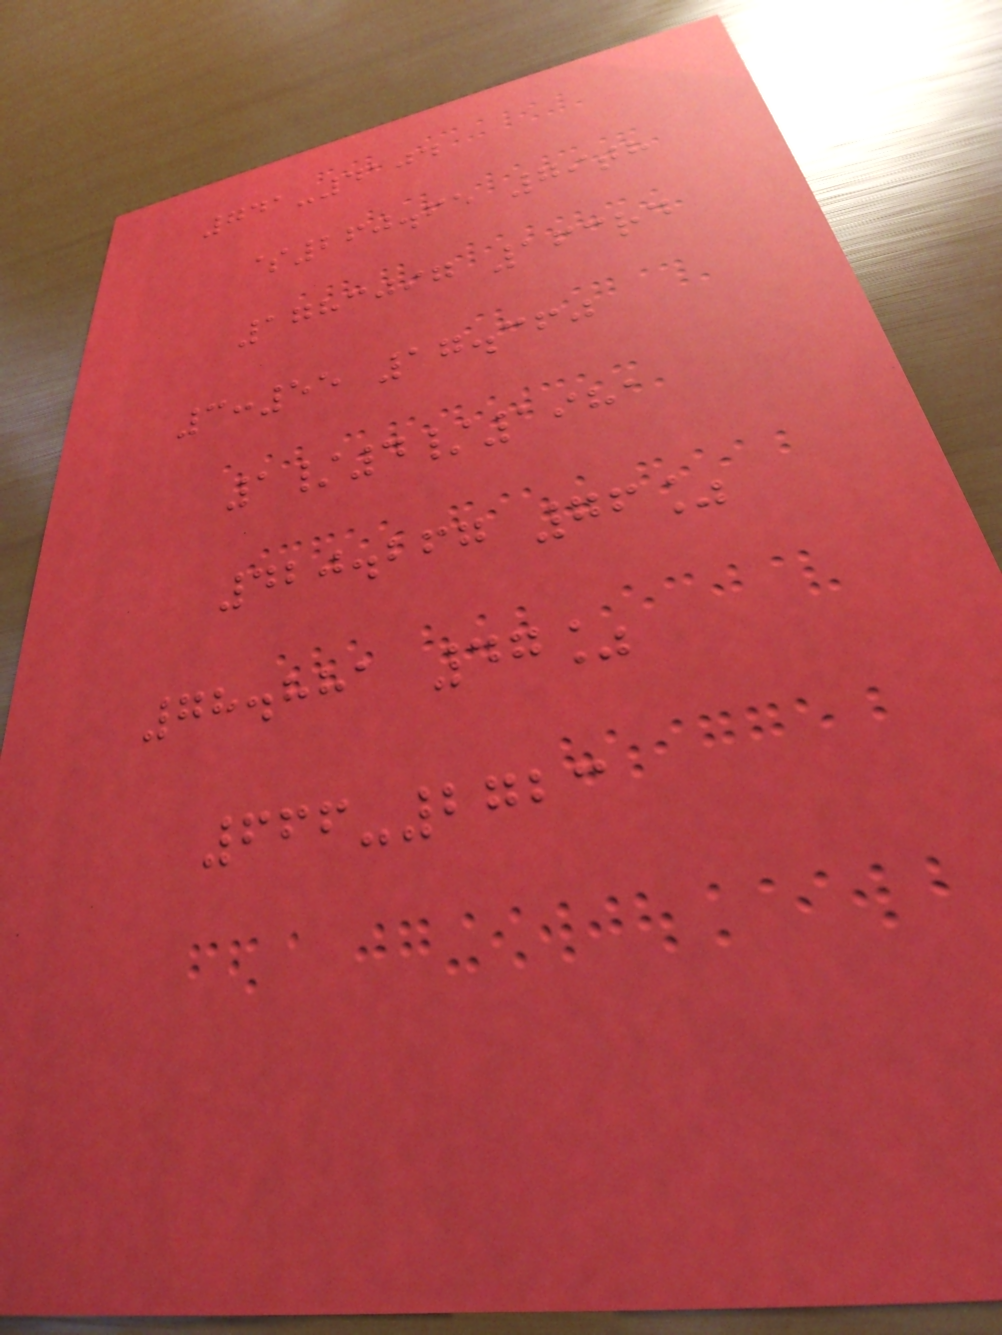741-4104
$260.65 79th
1783097 163rd
3:55 17.360
1/4/1981
420.267 76%
78.881 47%
666-2723
